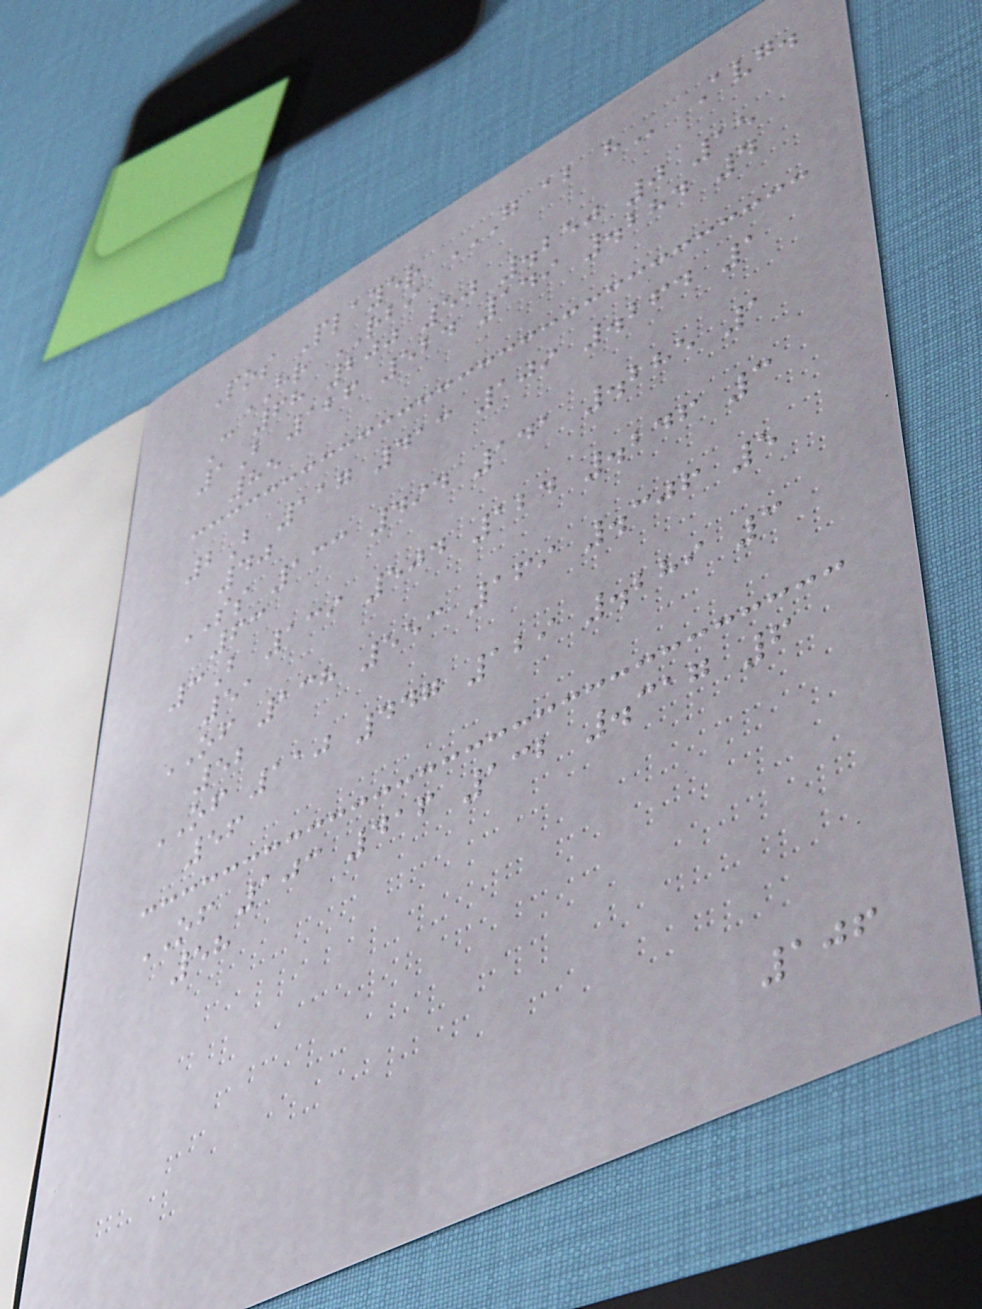Pos Player G AB H Avg.
HR RBI
C 68 200 50 .250 0 15
1B 126 524 149 .284 4
85
2B 117 413 109 .264 1
40
SS 133 494 141 .285 1
63
3B 139 504 124 .246 3
51
OF 138 553 169 .306 5
52
OF 110 447 129 .289 3
56
OF 103 416 132 .317 6
58
106
